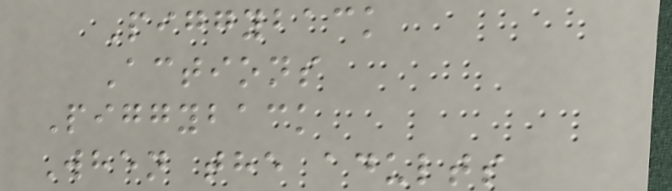Piggyback
Actions
Piggyback
When the adults
